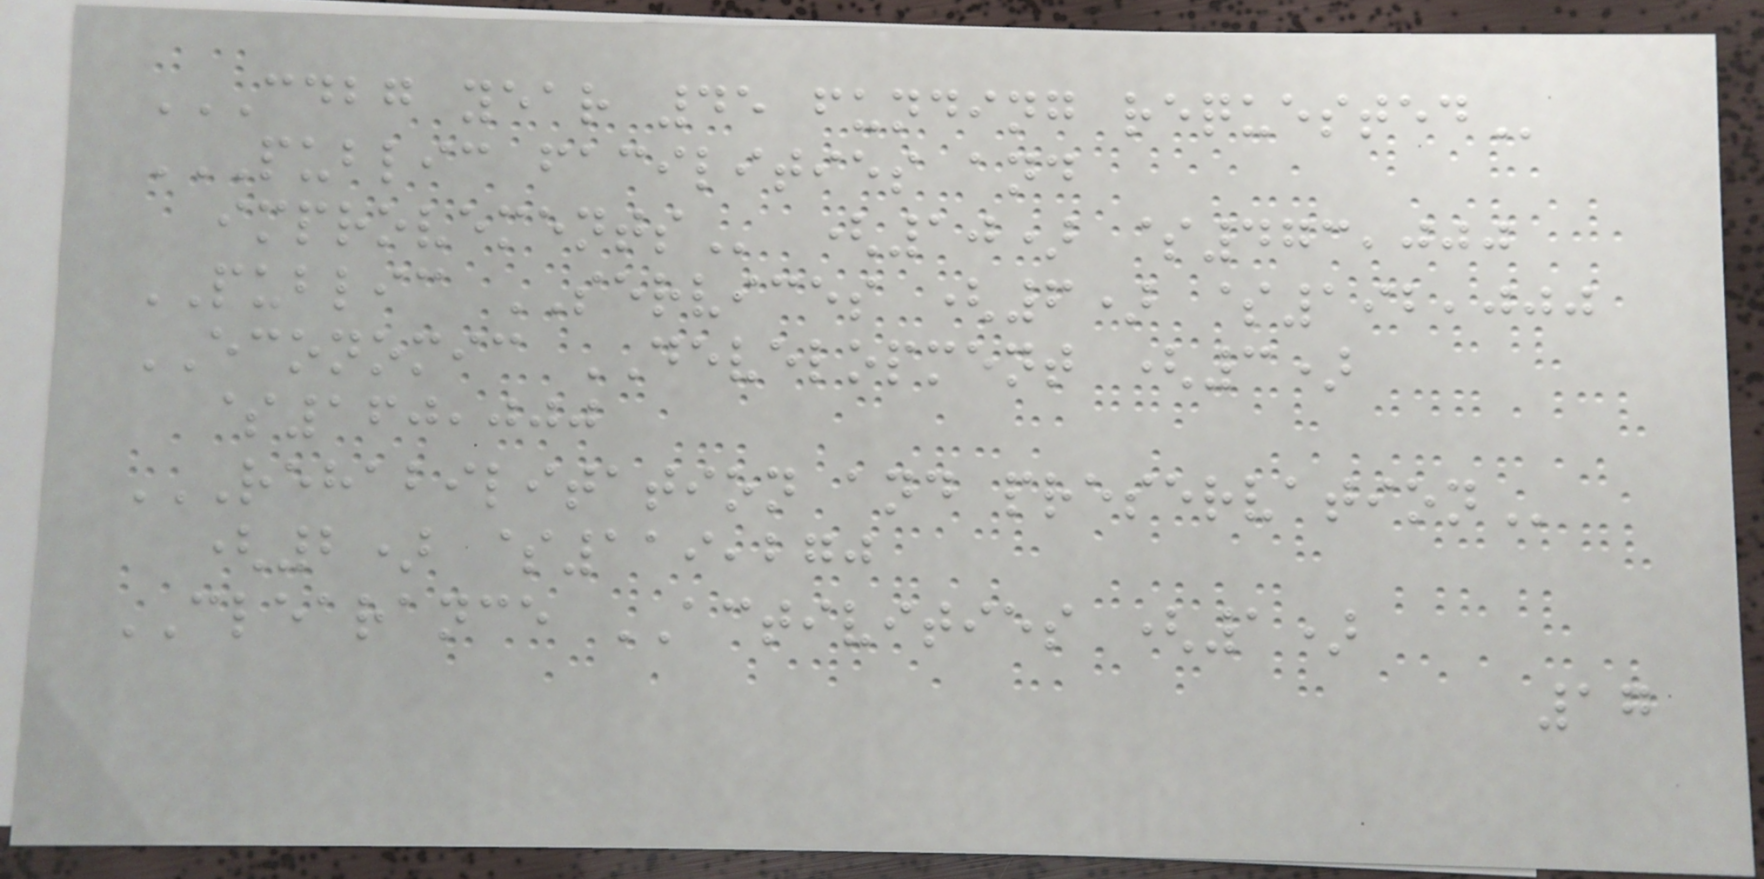CDBG YEAR 45 FUNDING REQUESTED
PUBLIC FACILITIES AND
IMPROVEMENTS (10) $473,000
PUBLIC SERVICES (6) $192,000
ECONOMIC DEVELOPMENT (3)
$160,000
REHABILITATION AND PRESERVATION
(2) $119,270
CLEARANCE ACTIVITIES (1)
17
